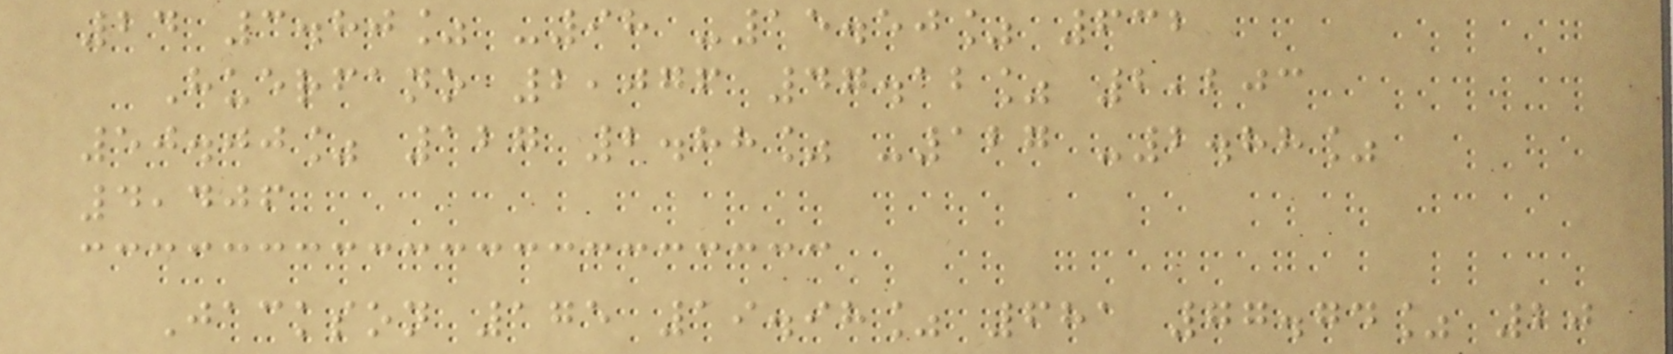24 3.80% -98 -15.50% 632
Huerfano 2,076 47.12% 2,203
50.00% 127 2.88% -127 -2.88%
4,406
Jackson 175 19.98% 681 77.74% 20
